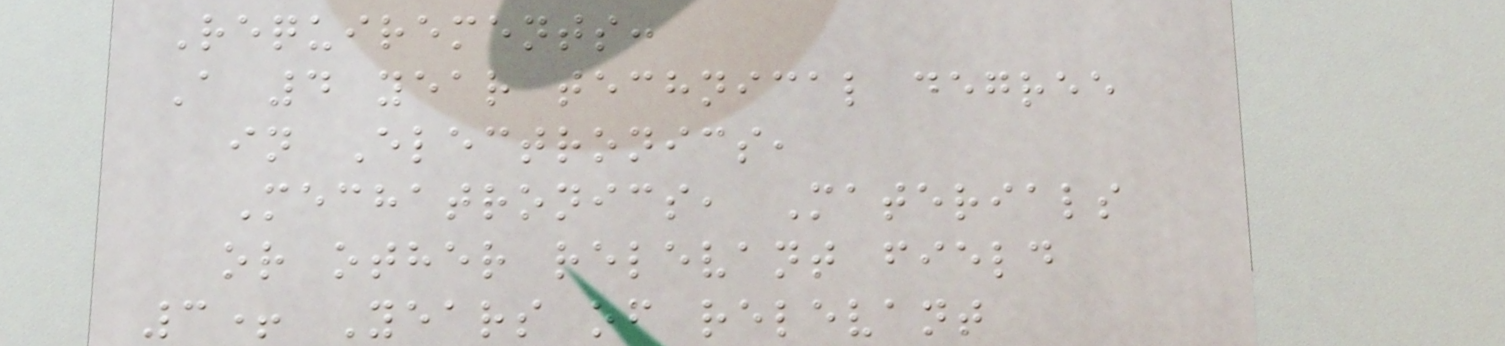Requirements:
A 4 year technical degree
in Electronics,
Mechatronics, Materials
or other relevant field
3+ Years of relevant
